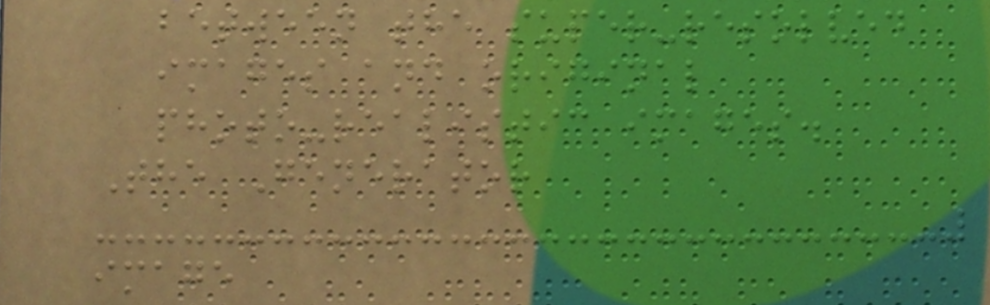between the super-resolved
images and original
photo-realistic images.
The Generator
image
